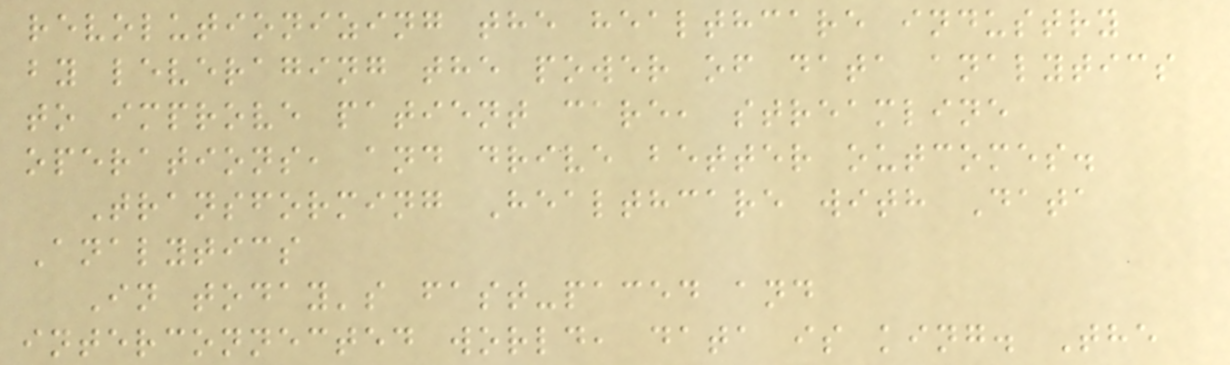revolutionizing the healthcare industry
by leveraging the power of data analytics
to improve patient care, streamline
operations, and drive better outcomes.
Transforming Healthcare with Data
Analytics
In today's fast-paced and
interconnected world, data is king. The
